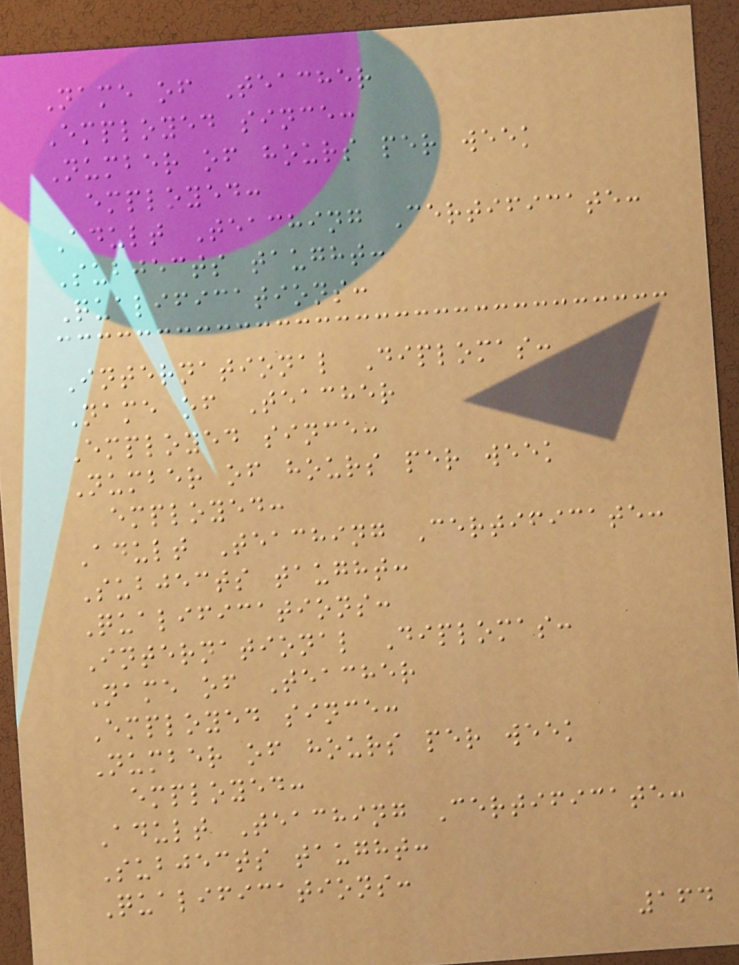Name of Teacher
Employed since:
Number of hours per week
employed:
Adult Teaching Certificate:
Subjects taught:
Qualifications:
International Diplomas:
Name of Teacher
Employed since:
Number of hours per week
employed:
Adult Teaching Certificate:
Subjects taught:
Qualifications:
International Diplomas:
Name of Teacher
Employed since:
Number of hours per week
employed:
Adult Teaching Certificate:
Subjects taught:
Qualifications:
164
